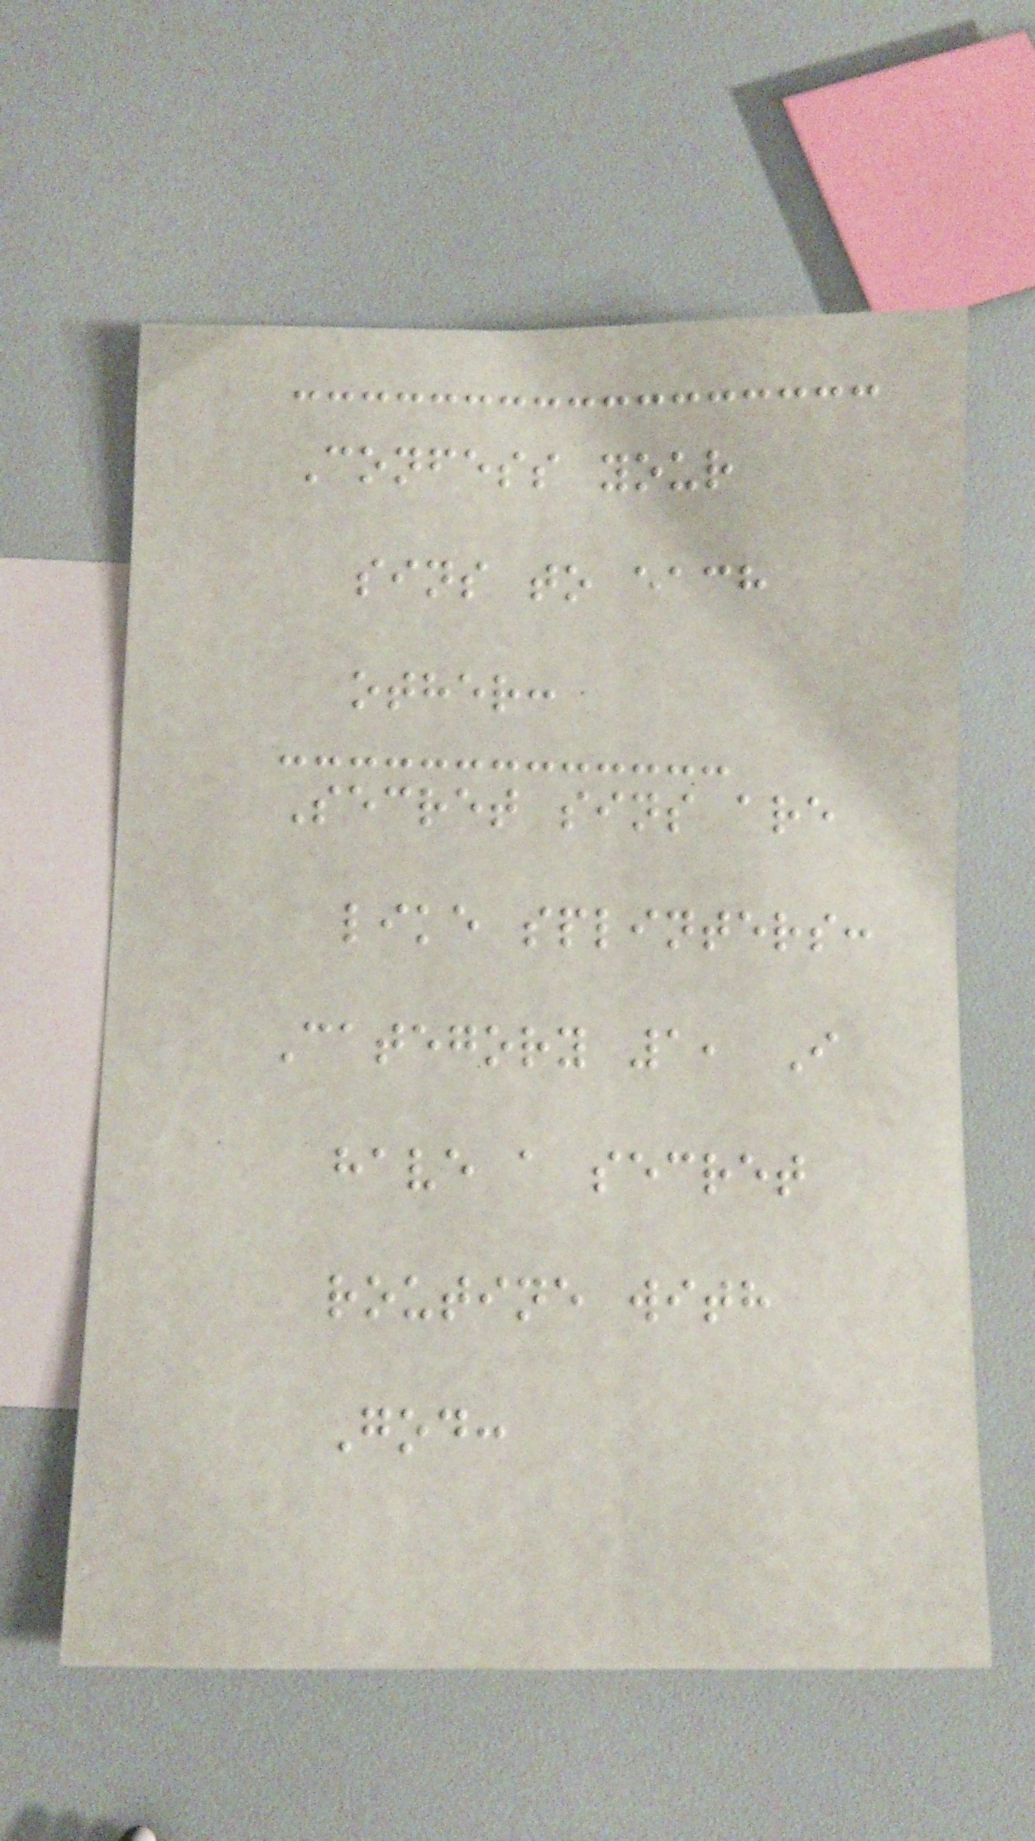Confess your
sins to each
other:
Secret sins are
like splinters:
Category 1, I
have a secret
routine with
God:
